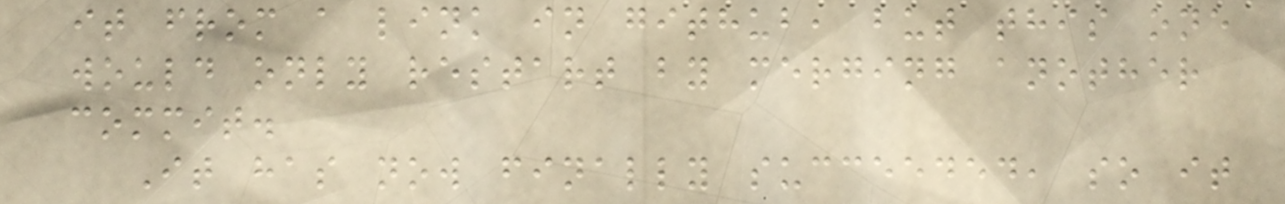it from a link in github, but this one
would only restart by merging another
commit.
It has now finally succeeded, so it
